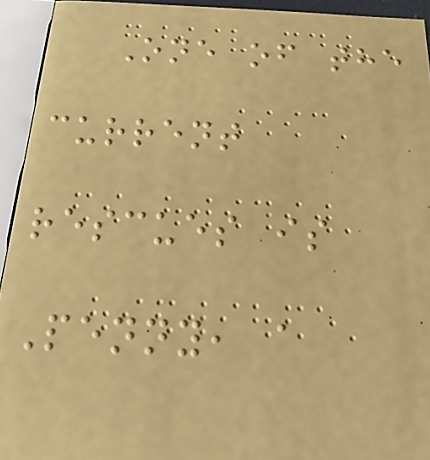One of the
current
rescues is
Penny, a
